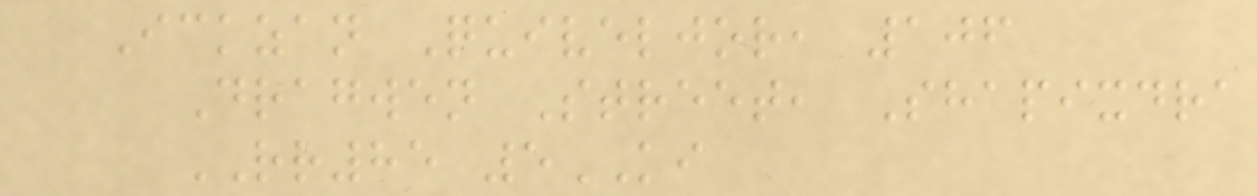Ickzan Quiveljor, 106
Dragwen Street, Shapixdra
RR85 5KI
